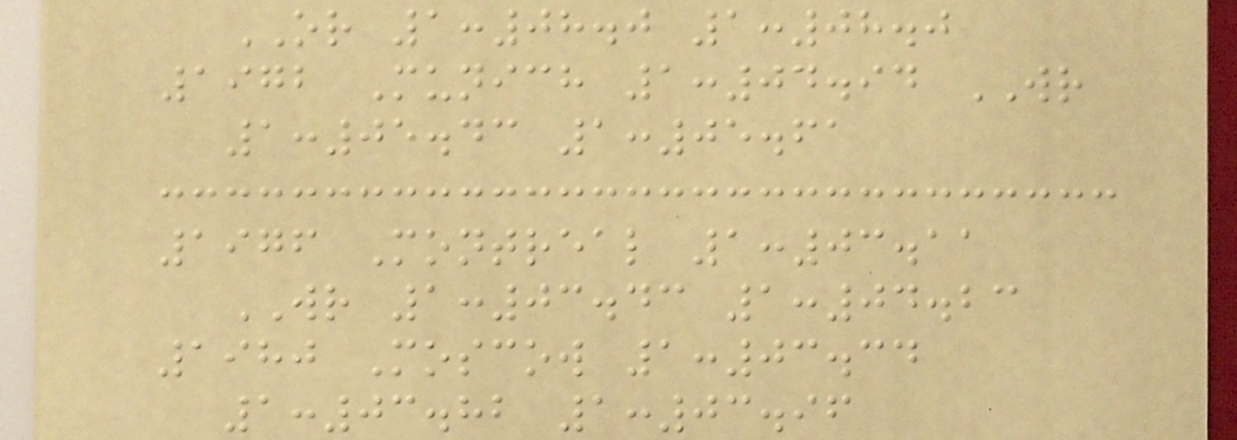OR 1:08.0 1:08.0
1972 Munich 1:04.94 WR
1:05.43 1:05.61
1976 Montreal 1:03.11
WR 1:03.43 1:04.23
1980 Moscow 1:03.34
1:03.82 1:03.96
